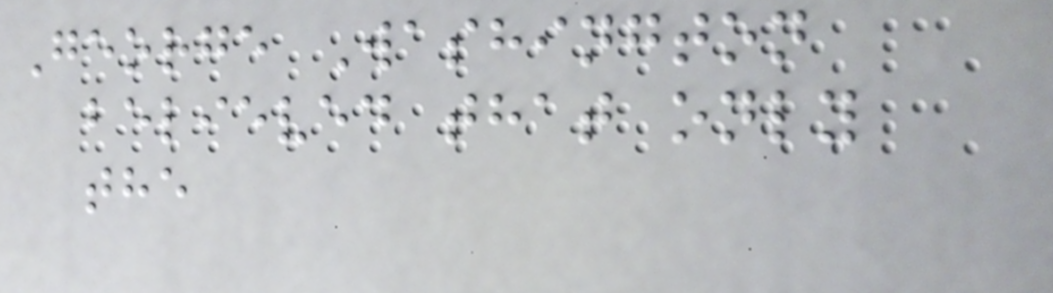George Washington
believed that only
the
